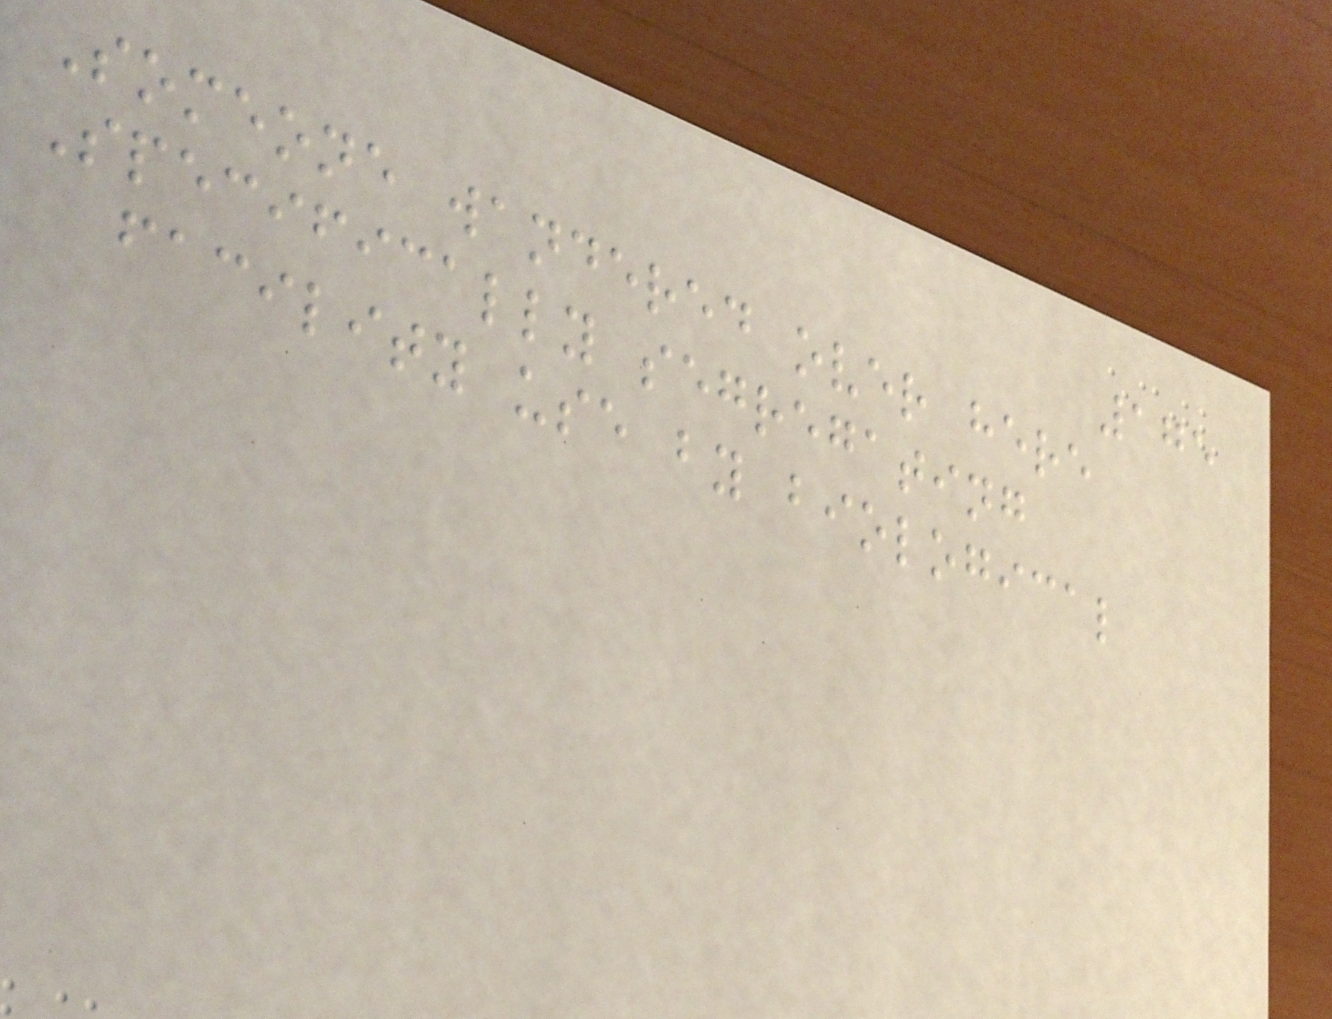175
Someone wandered over here
Specifically segregating
facility use by biological
